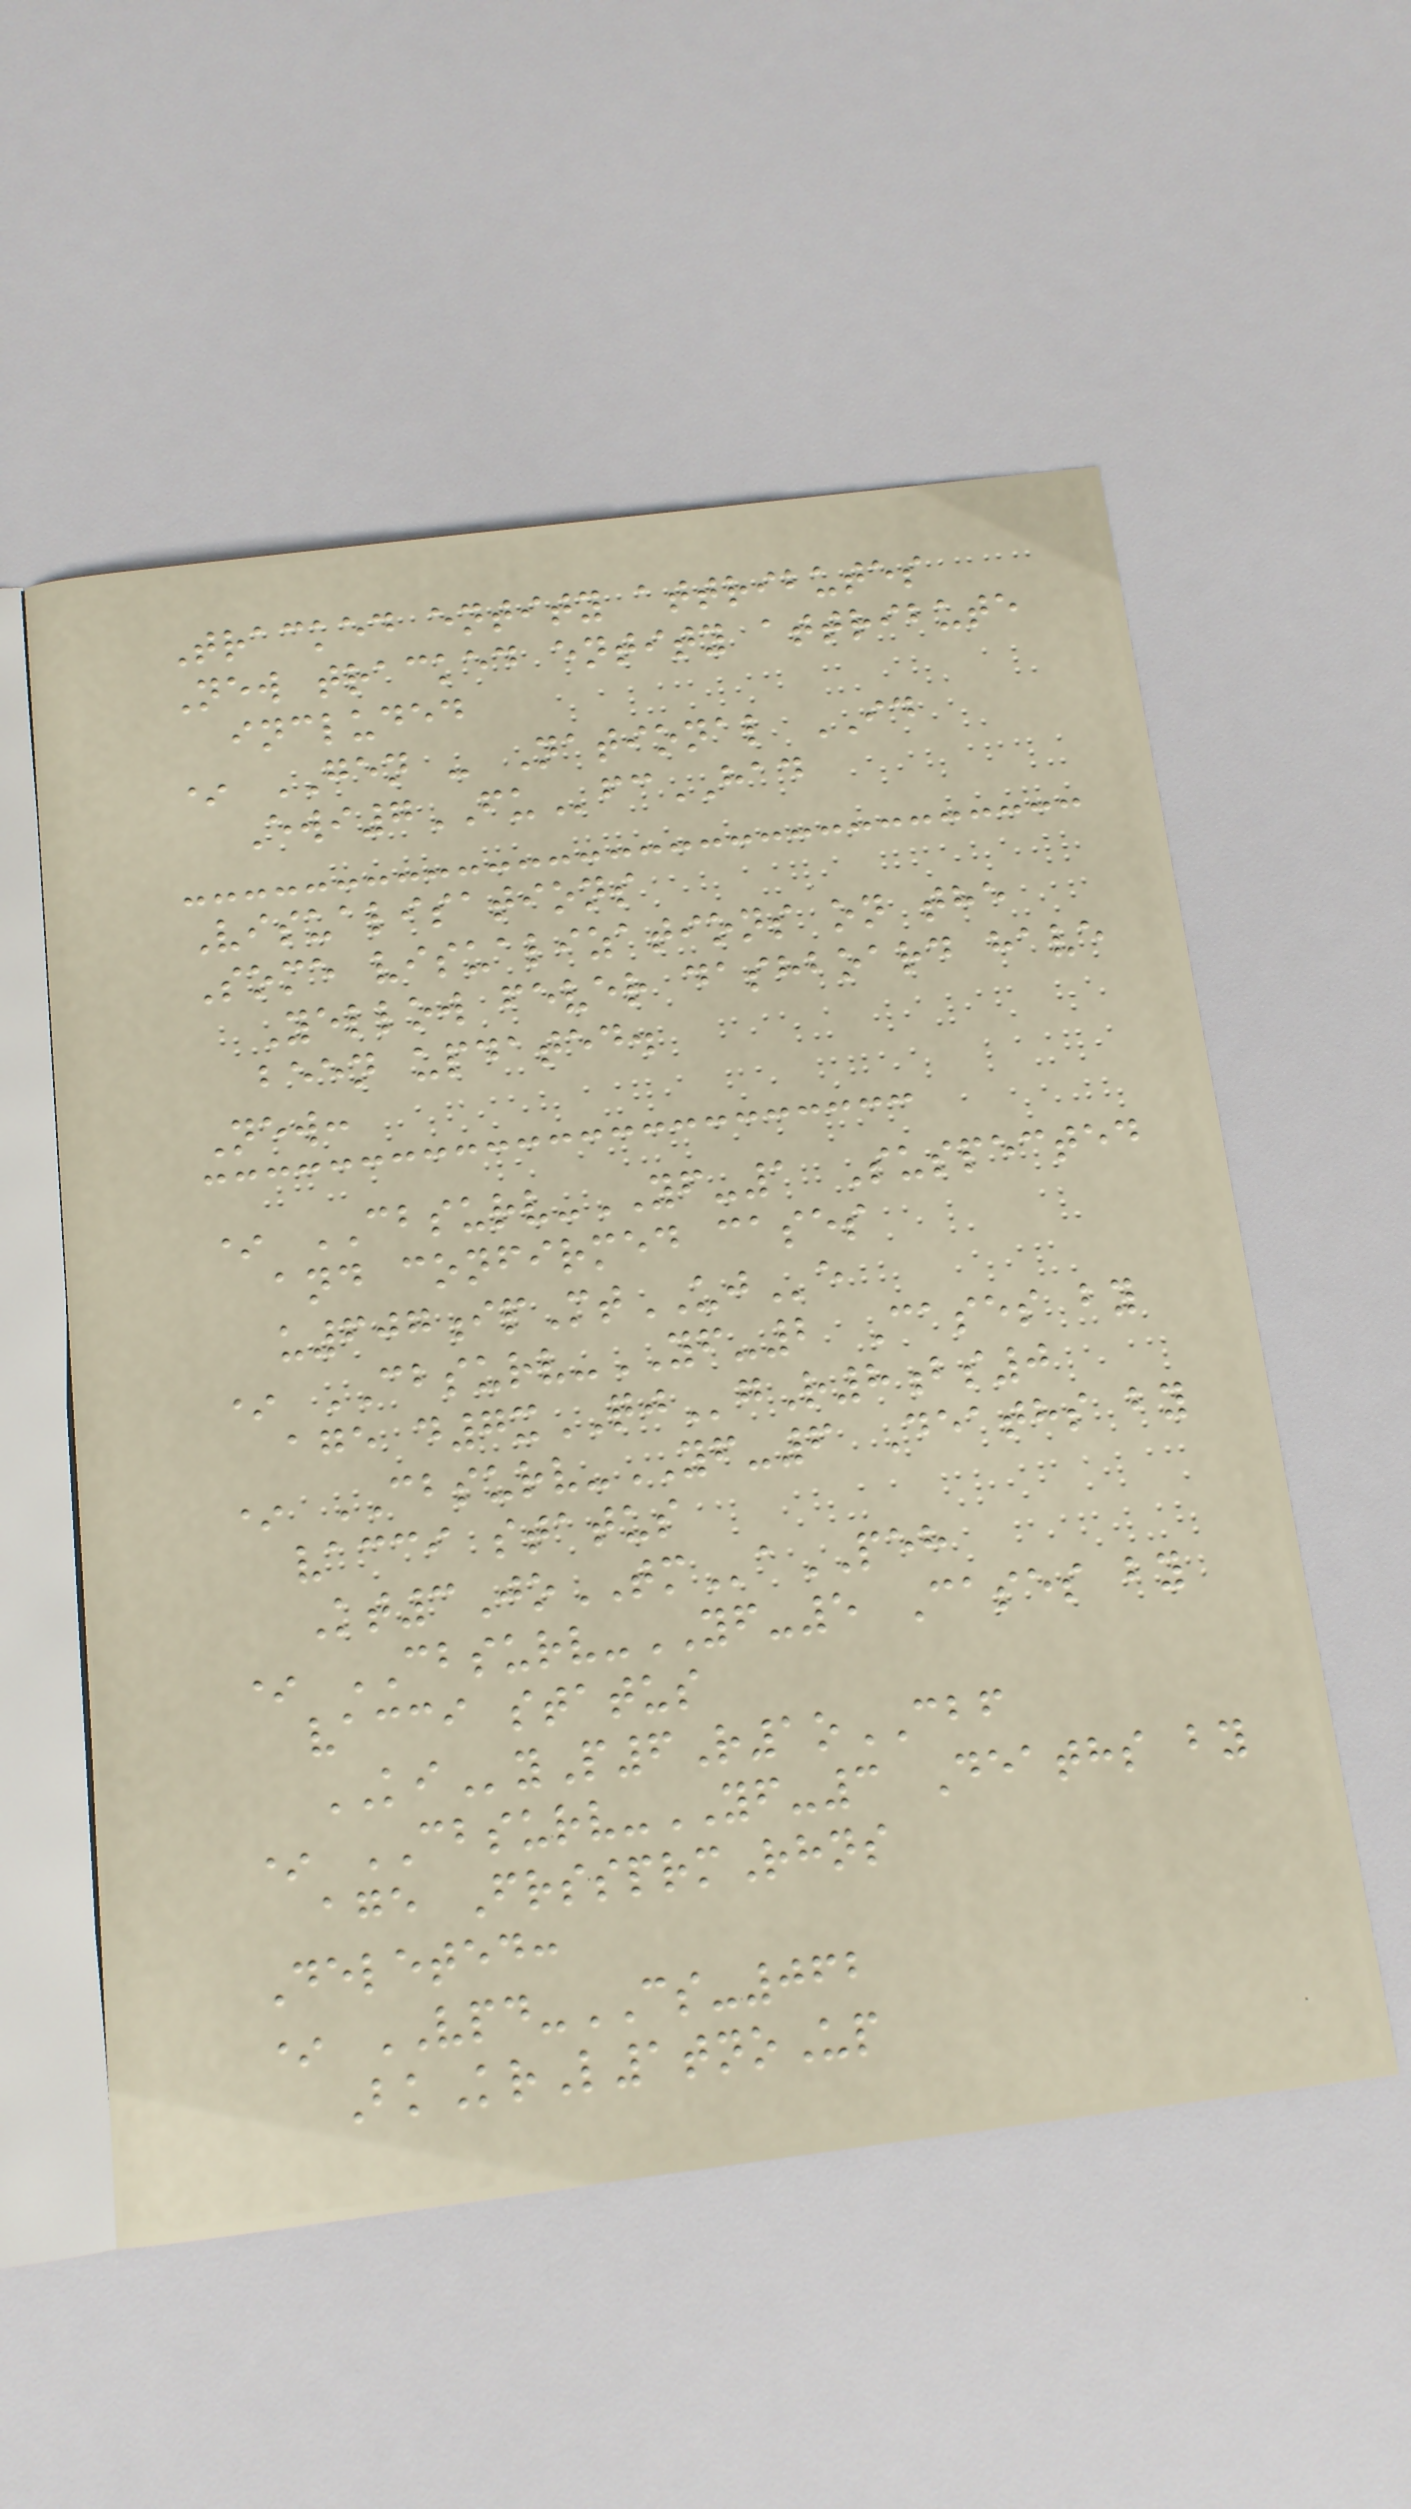Tracked entity attributes
New tracked entity attribute
included
* GEN - National ID
Ewi7FUfcHAD
Visualisations
Some visualizations on the
Yellow fever dashboard have
been updated.
New:
* CBSURV-YF-1 Suspected
and confirmed cases
u607ipMtUJe
* CBSURV-YF-2 Cases by
age d7xQJgR8bs0
* CBSURV-YF-6 Deaths by
vacci status
Kt3JoTMaPEH
* CBSURV-YF-5 Cases by
vacci status
KIyP6R1oCBF
* CBSURV-YF-3 Deaths by
age FrssprmRhns
Deleted:
* VPD-CS-062
BkKrL1tnoUp
